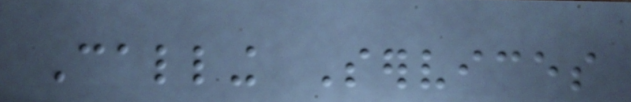Calling Services
